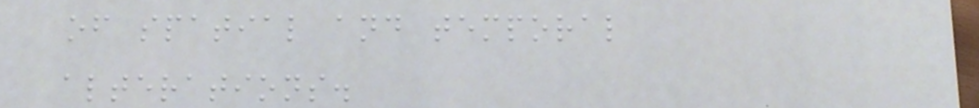of spatial and temporal
alterations.
